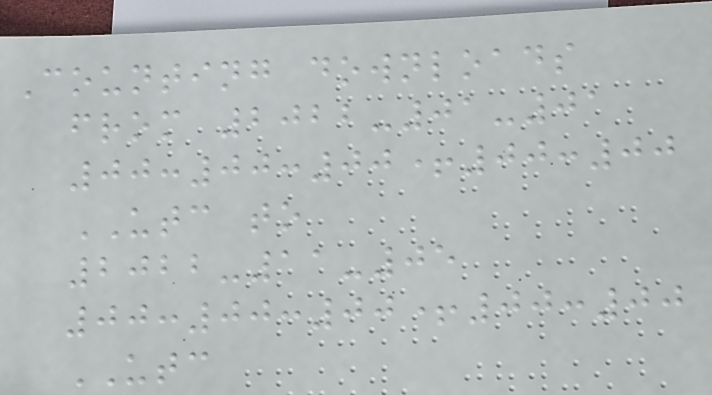Counting downloads
from 2022-01-01
00:00:00+00:00
UTC to
2022-11-05
00:00:00+00:00
UTC
